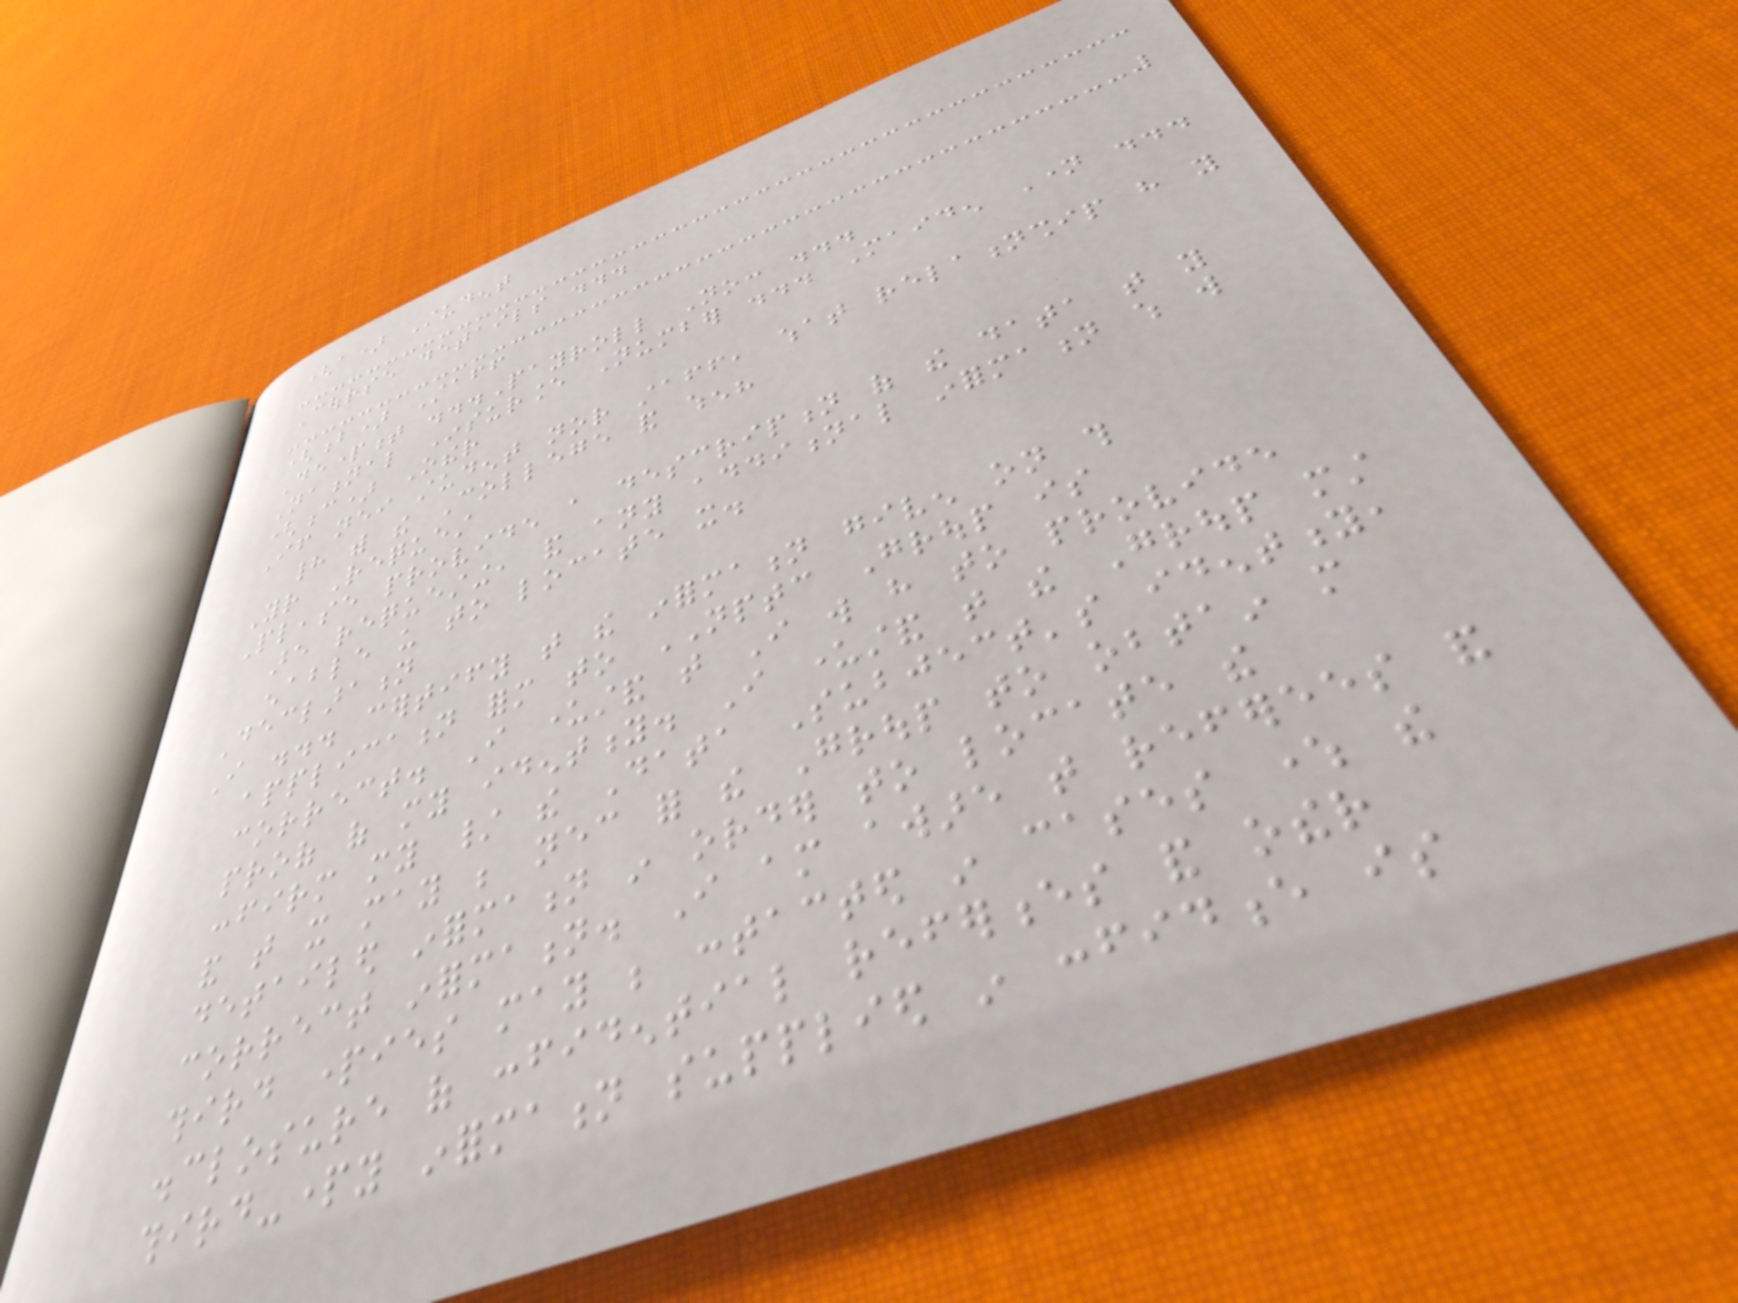(a) Student
Course details ...
(b) Staff
Department ...Payroll No: ...
National Insurance Number ... Maiden Name ...
(c) Other
If neither student nor staff, what relationship have you
had with the College and when?
Your Request
Please provide a description of the data that you
are requesting, and any additional information which will
enable us to locate it.
Declaration
I ... certify that the information given on this
application form to NPTC Group is
correct. I understand that I will have to provide
proof of my identity. I understand that the Group must
confirm my / the Data Subject's identity,
and that it may be necessary for the Group to obtain more
detailed information in order to locate the
correct information. I am aware that referees and
third parties may be contacted in cases where the
disclosure of confidential references and other
third-party information supplied in confidence is
